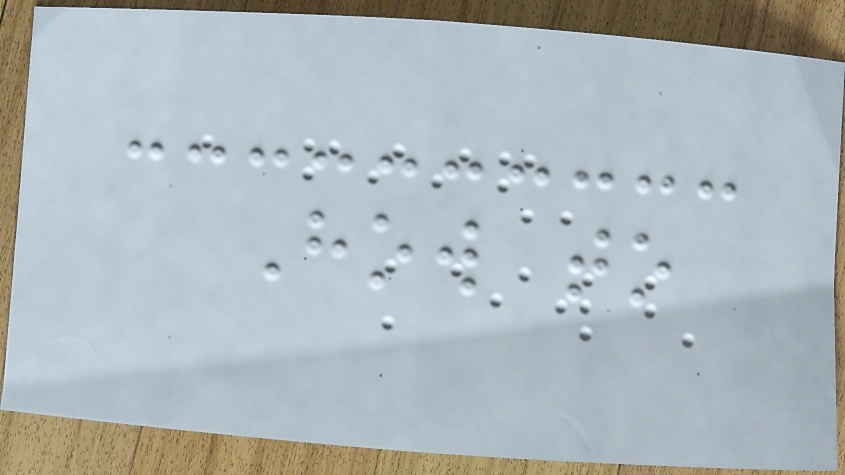How to
